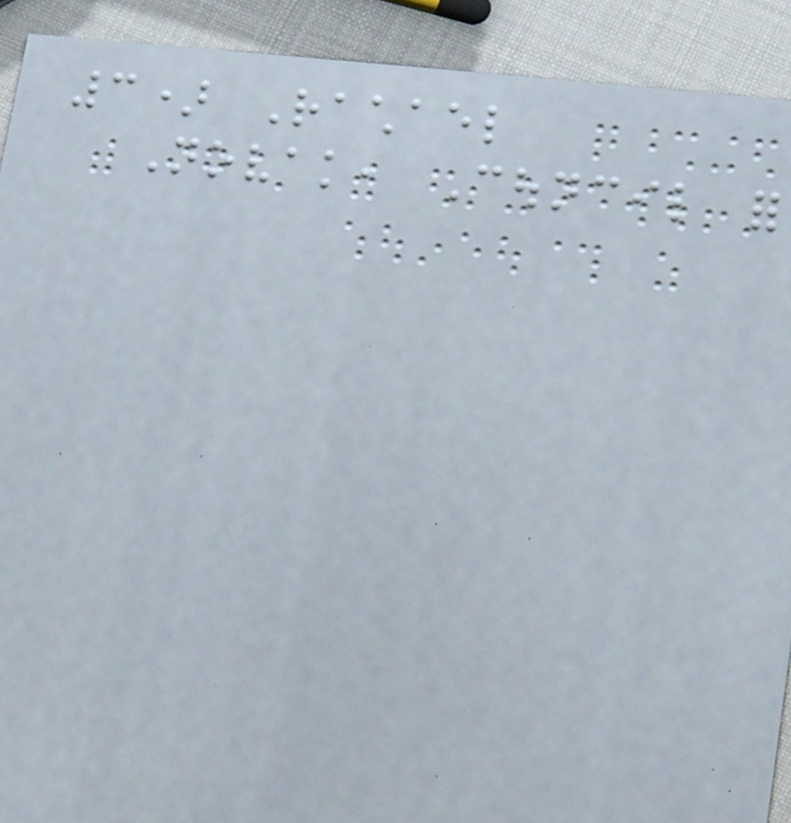3) Rachael
Novak, Council for
